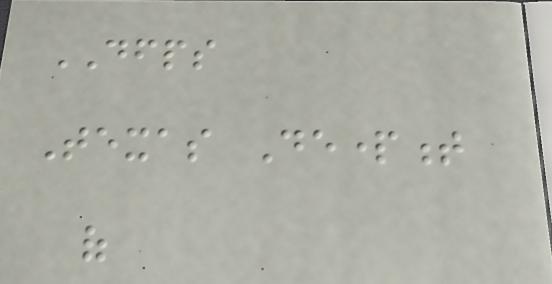DFPS
Texas Department
of
